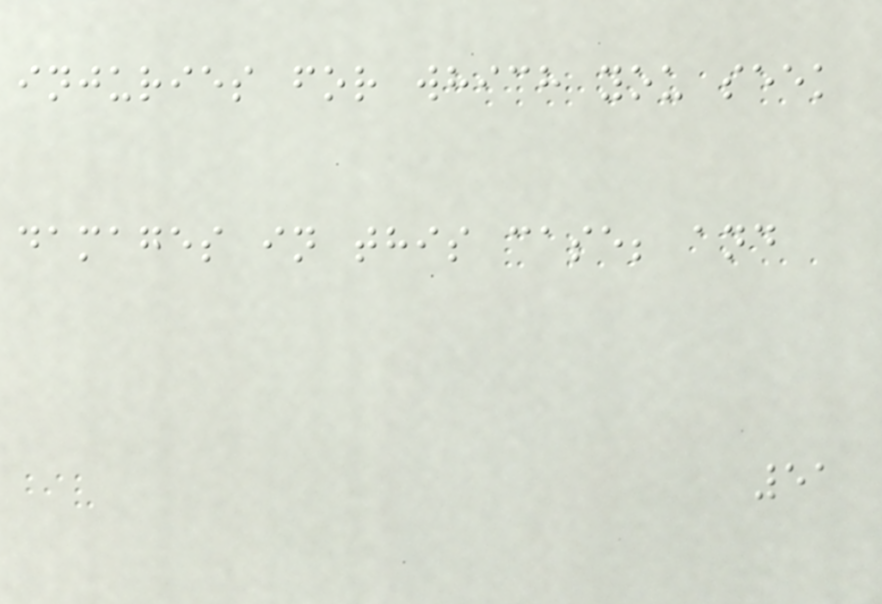injuries for which you seek
damages in this case; and
51
